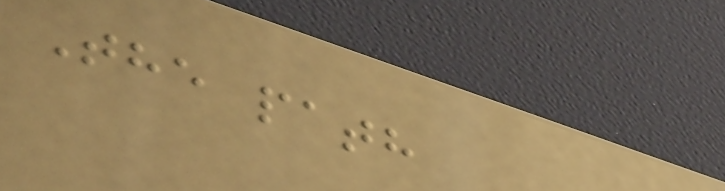The path
